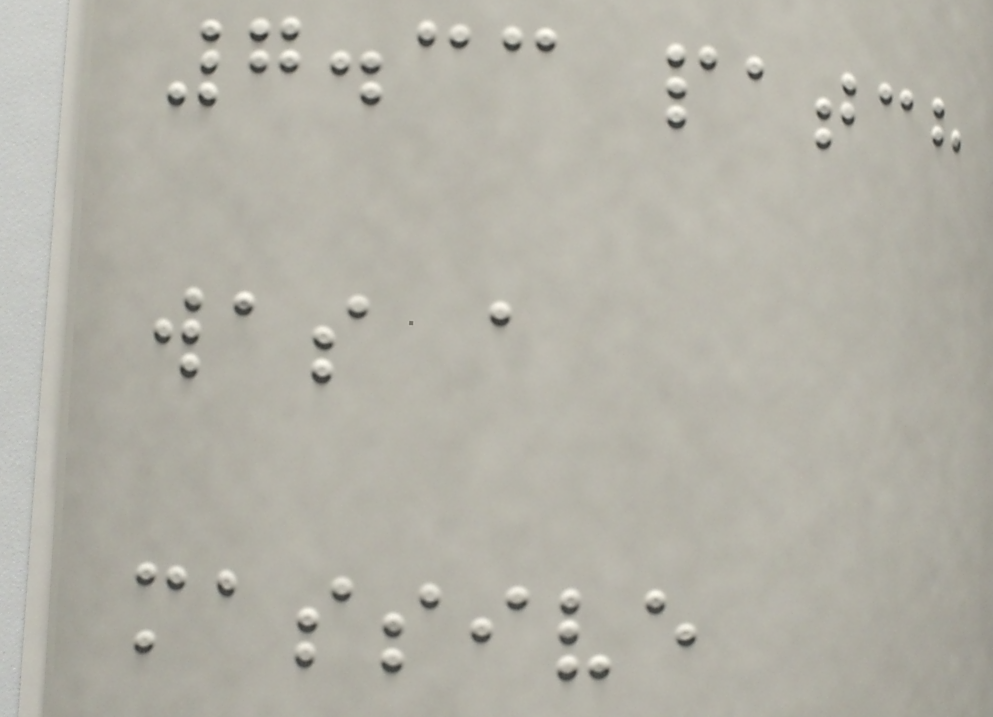7.33 patch
was a
massive
